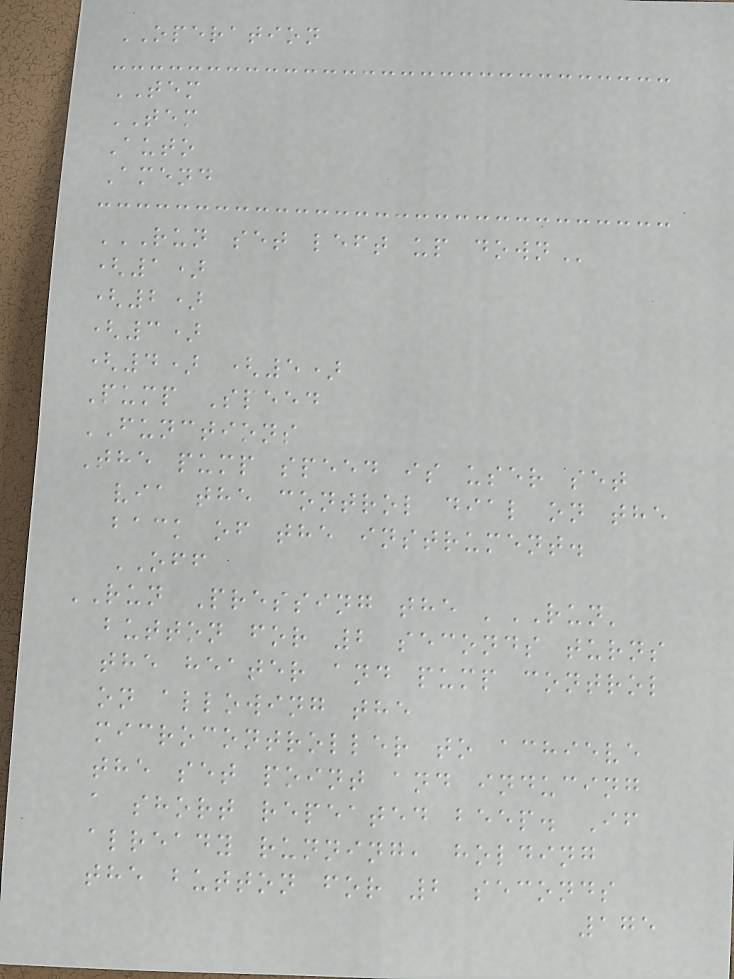OPERATION
TEM
TEM
Auto
Amend
RUN SET LEFT UP DOWN
(1)
(2)
(3)
(4) (5)
Pump Speed
FUNCTIONS
The pump speed is user set
via the control dial on the
back of the instrument.
OFF
RUN Pressing the 'RUN'
button for 2 seconds turns
the heater and pump control
on allowing the
microcontroller to achieve
the set point and inducing
a short repeated beep. If
already running, holding
the button for 2 seconds
175
